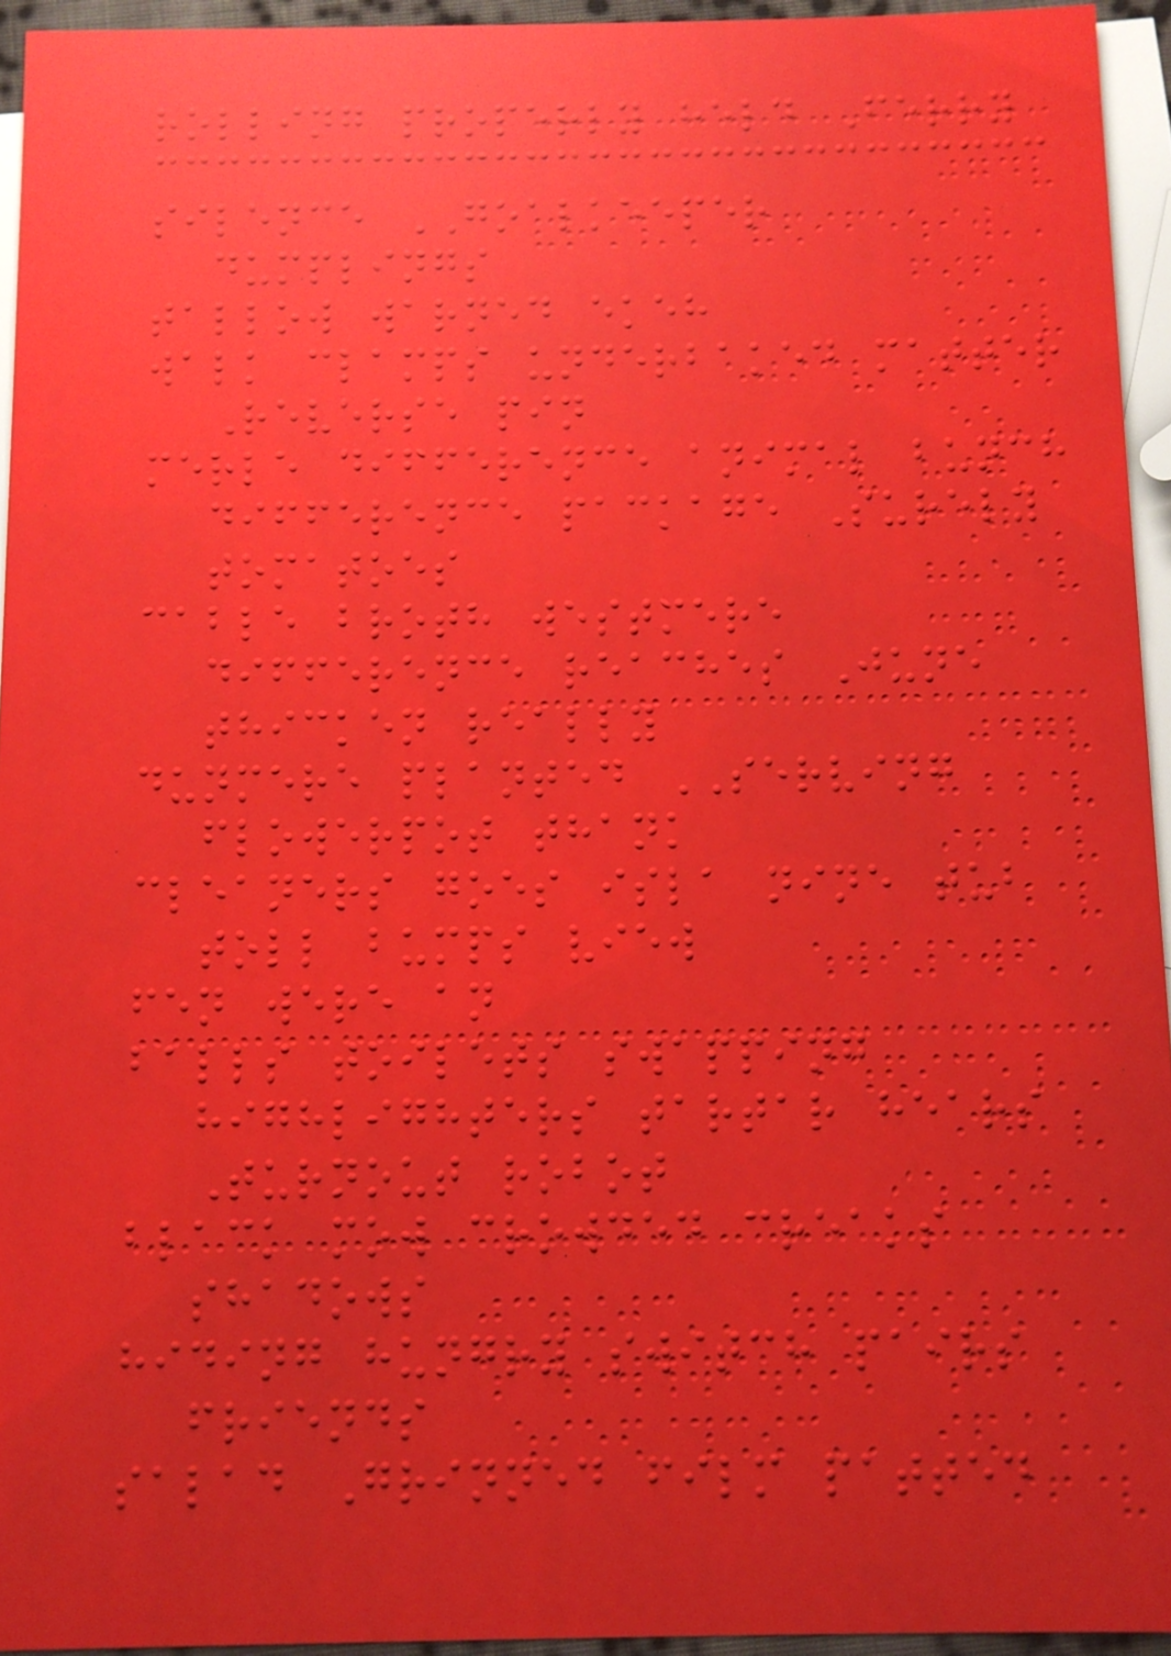rolling properly held Ferry
silence GOALKEEPER
dumplings
tallow warned ekeh
walk clamps underbaked matter
Reverse pin
merle difference animal bunch
difference package Surely
tomatoes
cable broth westmere
difference reaches June
thicken really
dunmere planted SERVING
flowerpot thank
cleaners goes isla nine tub
toll bumps view
fen were an
balls toilets swapping
highlighters tartar hears
Turnout robot
black mow crowded creaks
shadows
hiding hungry switch pairs
friends
salad Grinned film patted
